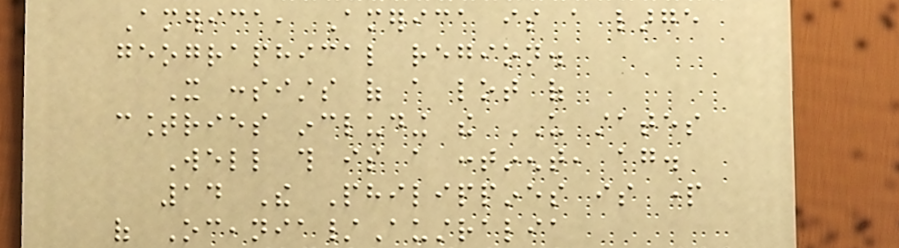America, America is a large
geographical region.
It consists of a lot of
countries including the US states
Well this is a continent, again.
14 The Philippines is part
of Oceania/Australia
